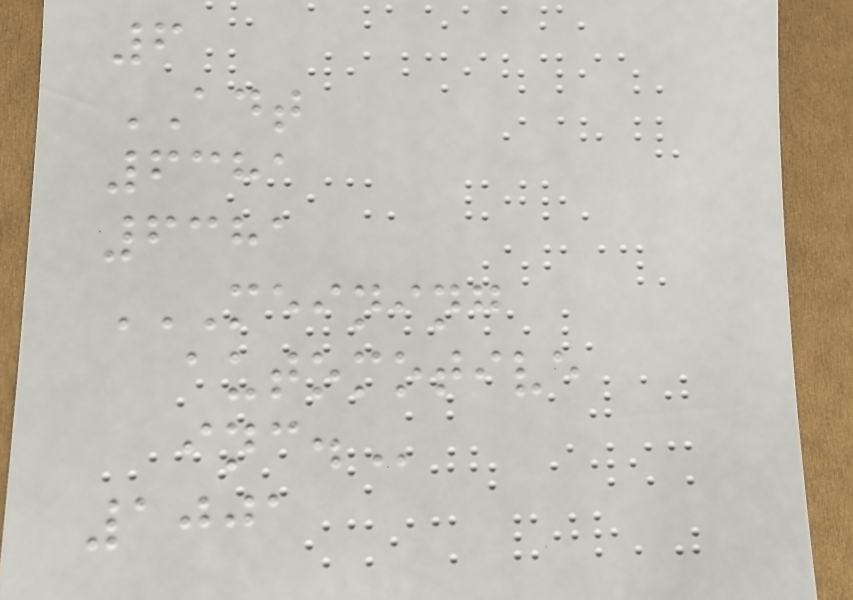6
ADT
6381
6381
MEINING
AUTOMOTIVE
INC.
1001
